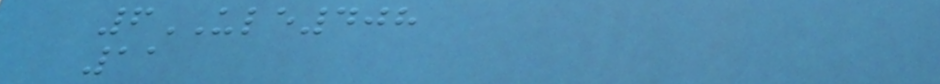6ULE408
11
